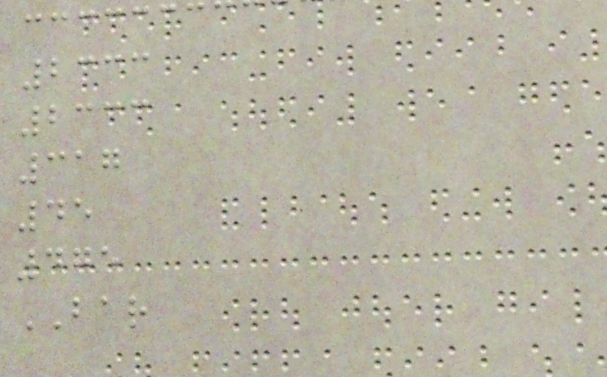2333
2333
317
45
475
BAR
